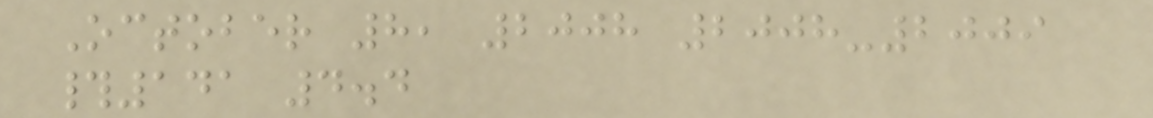October 8, 2008 2008-2009
#141 4.4
